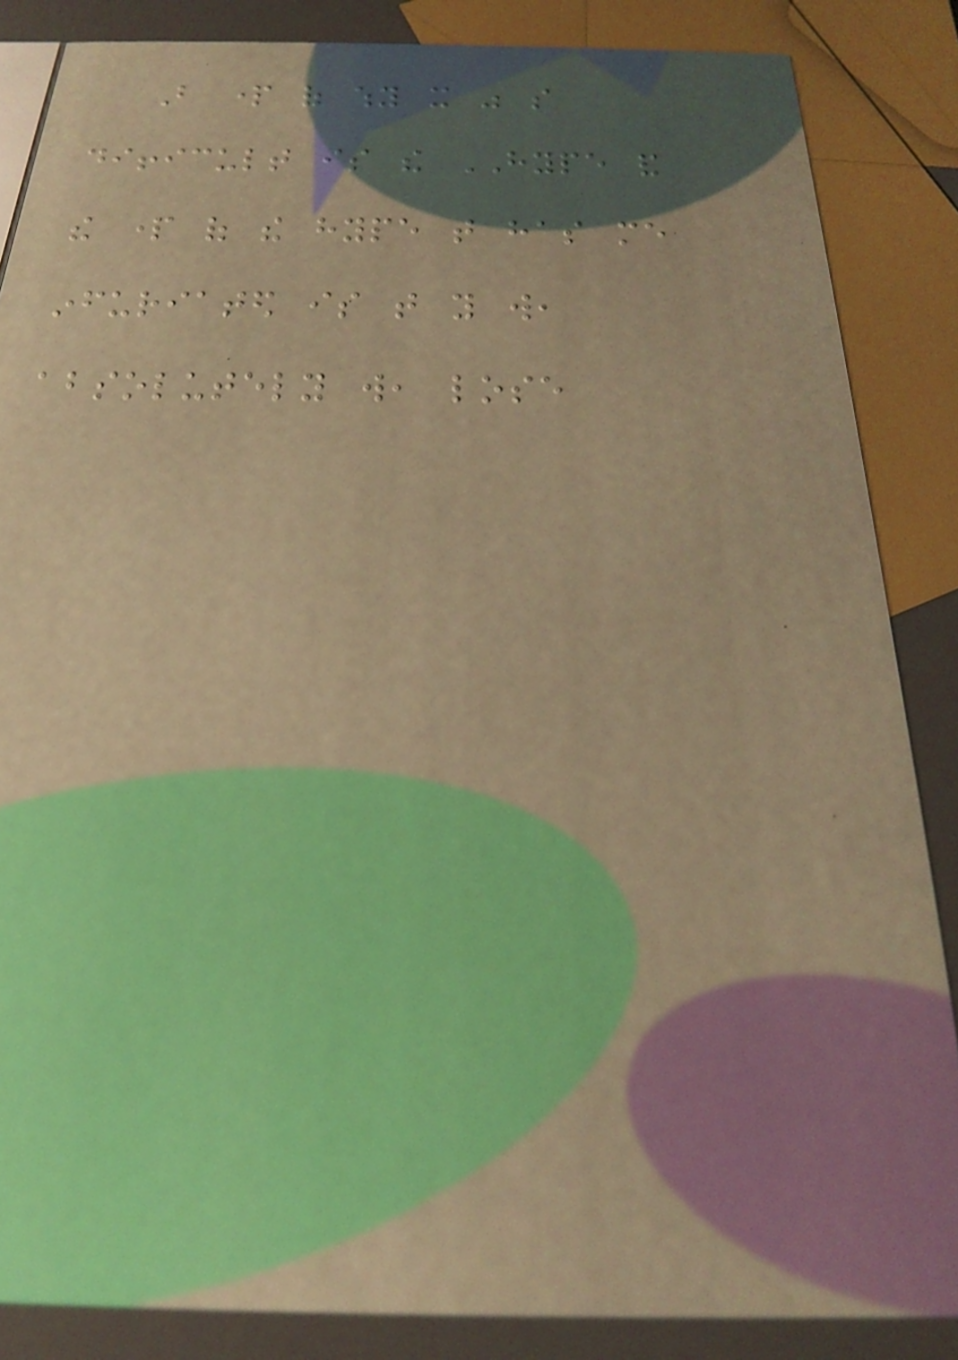But part of why it was so
difficult is the HYPE and
the part of the hype that has me
infuriated is that you will,
absolutely will, lose
